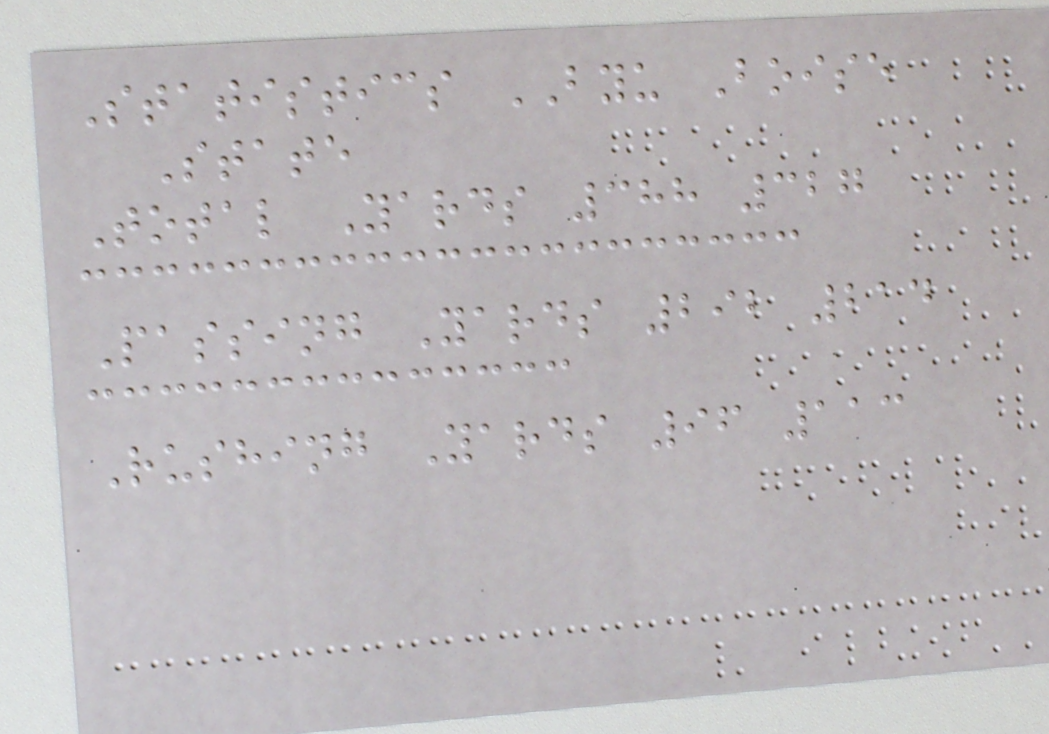Statistics BYU Boise
State
Total Yards 388 327
Passing Yards 292 214
Rushing Yards 96 113
